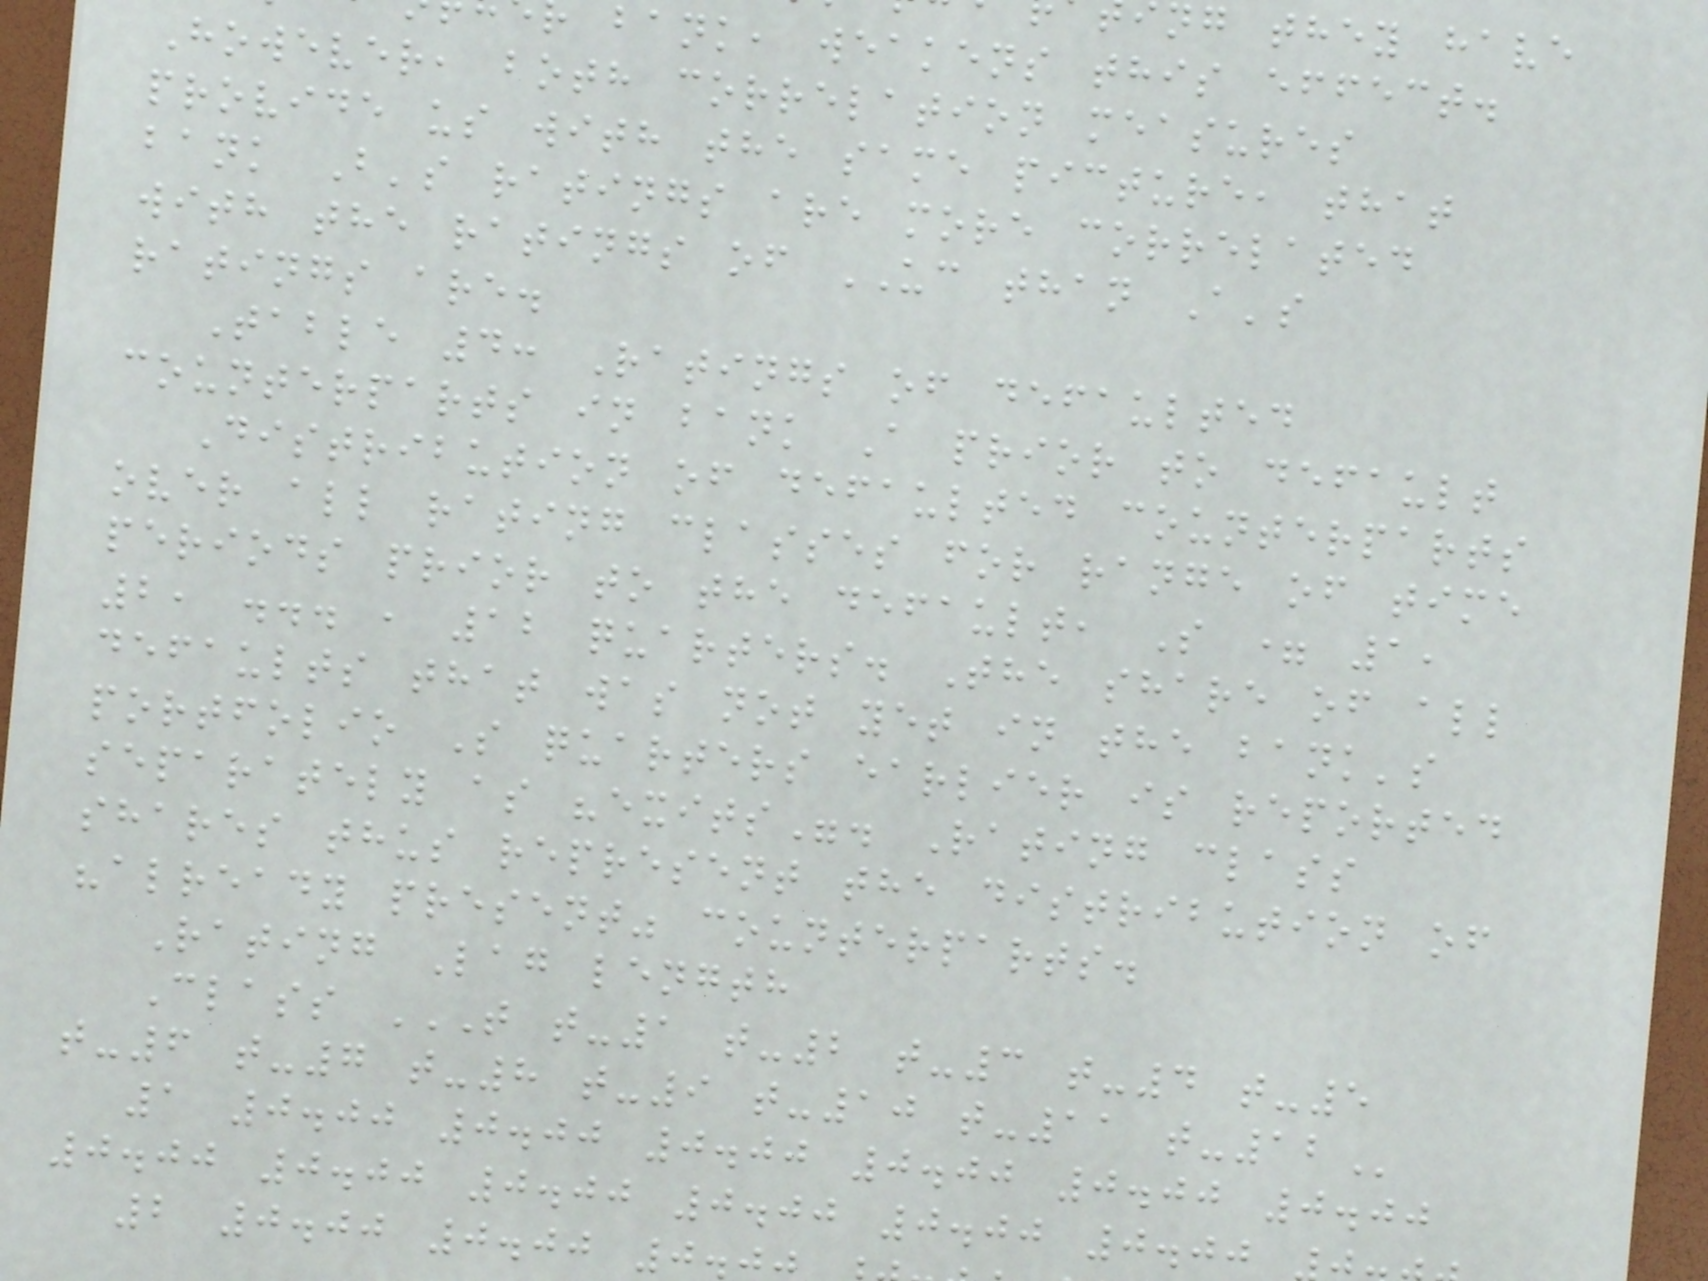ng they have
bank, weakens this effect.
However, both correlation measures
provide us with the same picture, that
bank B's ratings are more correlated
with the ratings of UC than A's
ratings are.
Table 4: Ratings of defaulted
counterparts in bank A prior to default
Distribution of defaulted counterparts
over all rating classes for range of time
periods prior to the default, S = 1,
2, ... , 12 quarters. The share of all
defaults that was not yet in the bank's
portfolio S quarters earlier is reported
separately as "exits". Rating class
shares thus represent the distribution of
"already present" counterparts.
Rating Lag length
Class T T-1 T-2 T-3 T-4 T-5
t-6 t-7 t-8 t-9 t-10 t-11
1 0.00 0.00 0.00 0.00 0.00 0.00
0.00 0.00 0.00 0.00 0.00 0.00
2 0.00 0.00 0.
